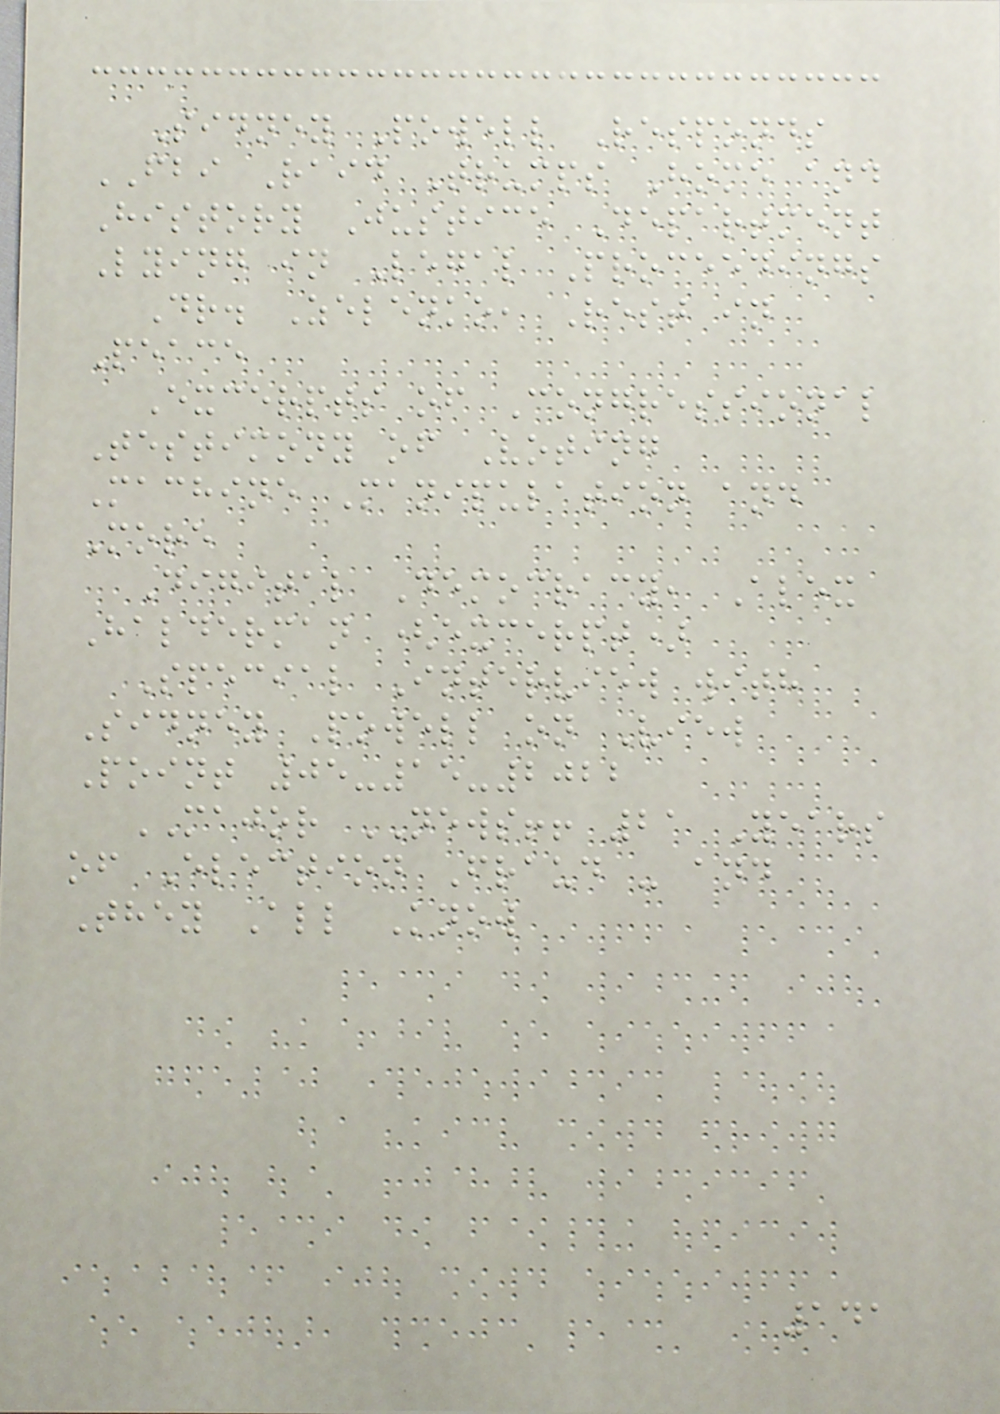Sidney Powell Responds
FBI Raid Trumps Home and
History Justice Department
Lying in Legal Proceedings
Dr. Zelenko, Rest in
Peace
Excerpts of Congressional
Testimony of Voting
Machine Manipulation and
More
Digital Democracy, Alex
Halderman (excerpt)
Special Interview with
Sidney Powell on View
Point 05-15-2022
MAJOR NEWS!! 21 Years
of Election Fraud - and
They All Know
141
